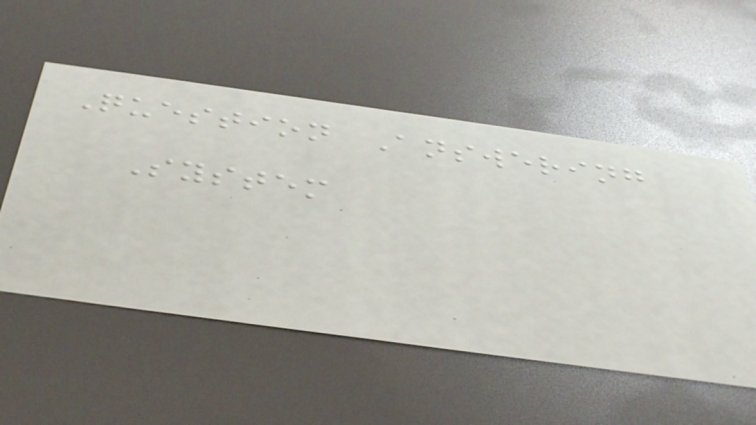Question Answering
System
